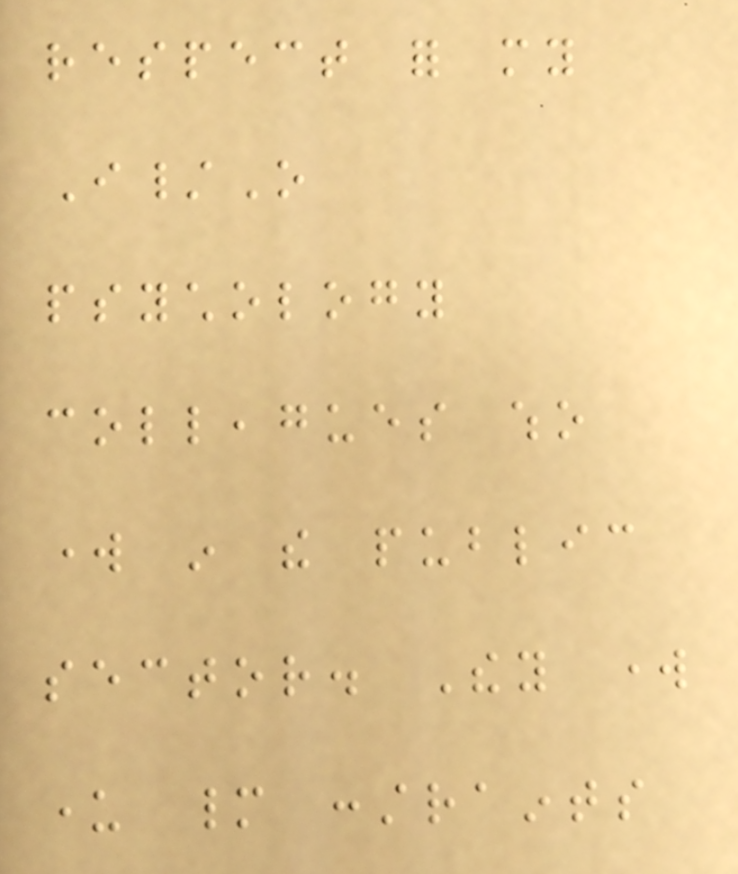respect for my
I/O
psychology
colleagues who
work in the public
sector. They work
under many constraints
